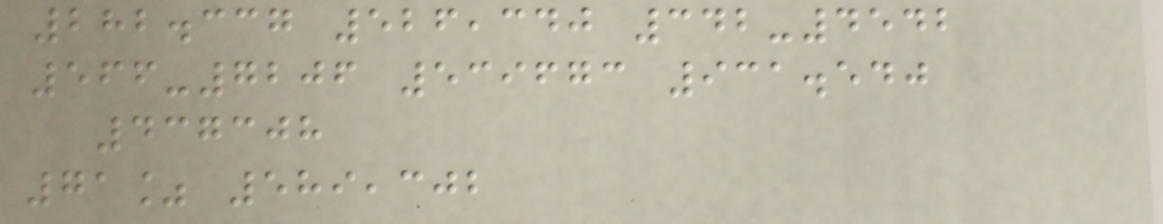282.337 526,340 342-4542
566-7206 539673 931.540
437308
71% 589,302
